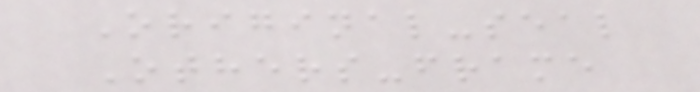Original-seal
Others-frame
